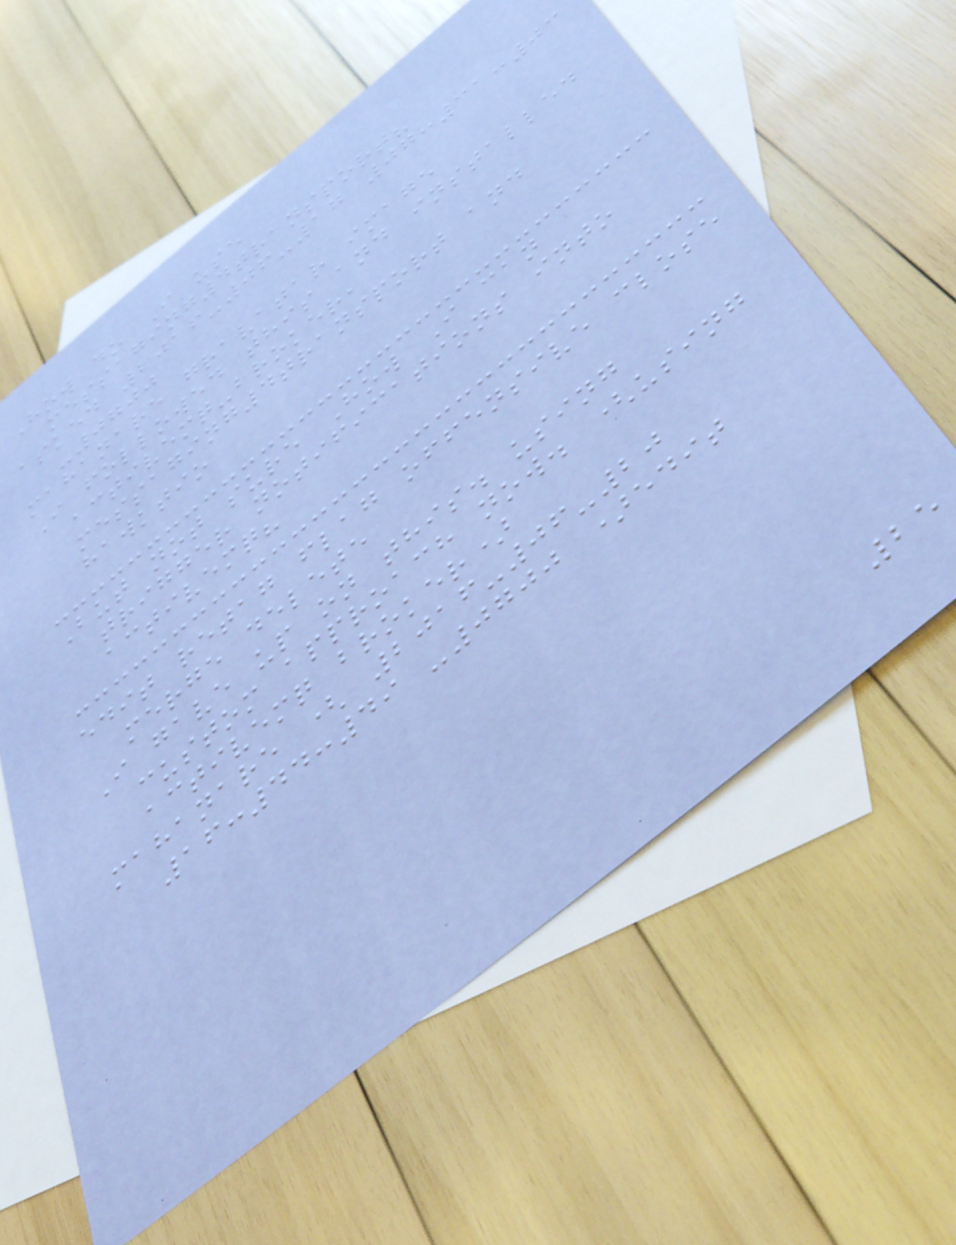How do I use
messaging4transport?
asked 2016-06-17 07:31:03
-0700
mahanare gravatar image
I followed this and installed
activemq-broker,
messaging4transport and
hawktio
But not sure How I can
trigger notifications into
activemq?
edit retag flag offensive close
merge delete
I gave up on this. using
custom approach now. (using
activemq broker)
mahanare ( 2016-06-20
16:44:49 -0700 )edit
25
